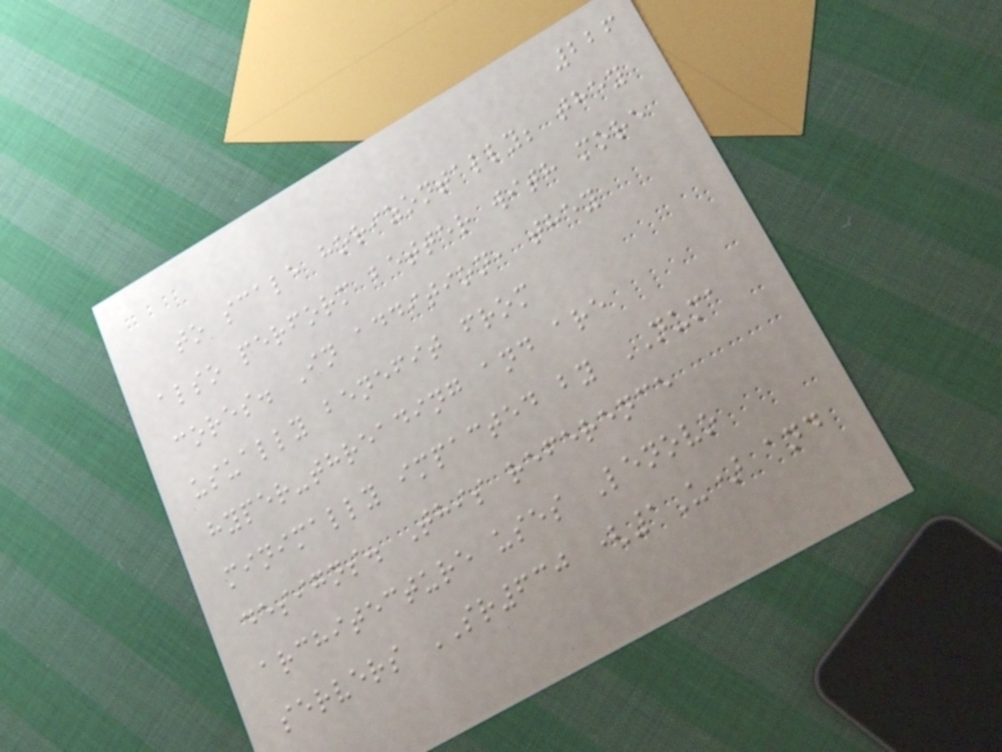226
to scale horizontally; they
also perform better with more
cores. In addition, they
usually benefit from
hyper-threading and are
minimally impacted by NUMA
designs. This reference
architecture uses Lenovo
servers SR630 (1U) and
